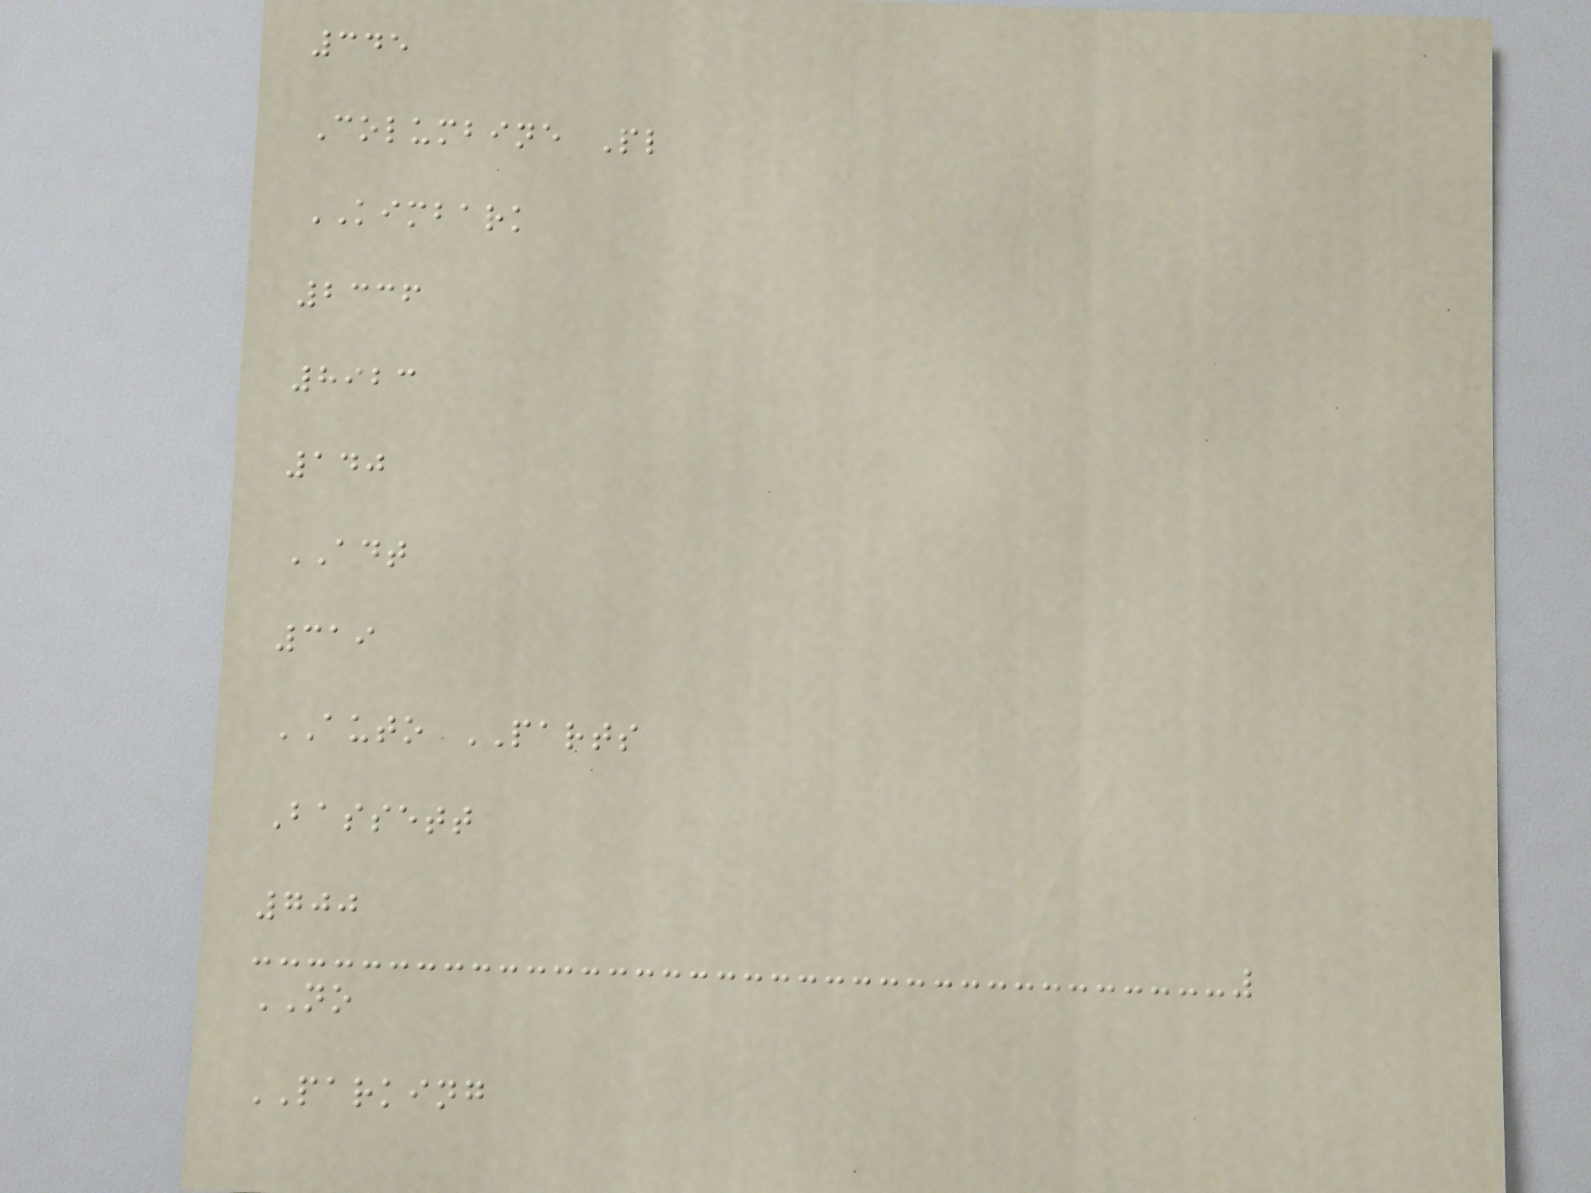345
Columbine Pl
KIMBARK
2336
8923
140
ADT
319
AUTO PARTS
Bassett
700
NO
PARKING
